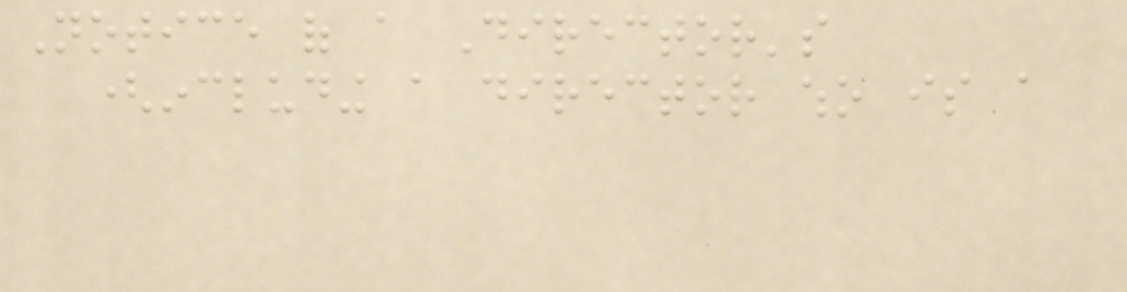Notice of a Director's
(including a director who is a
